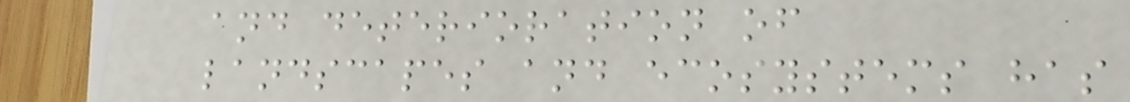and deterioration of
landscapes and ecosystems has
